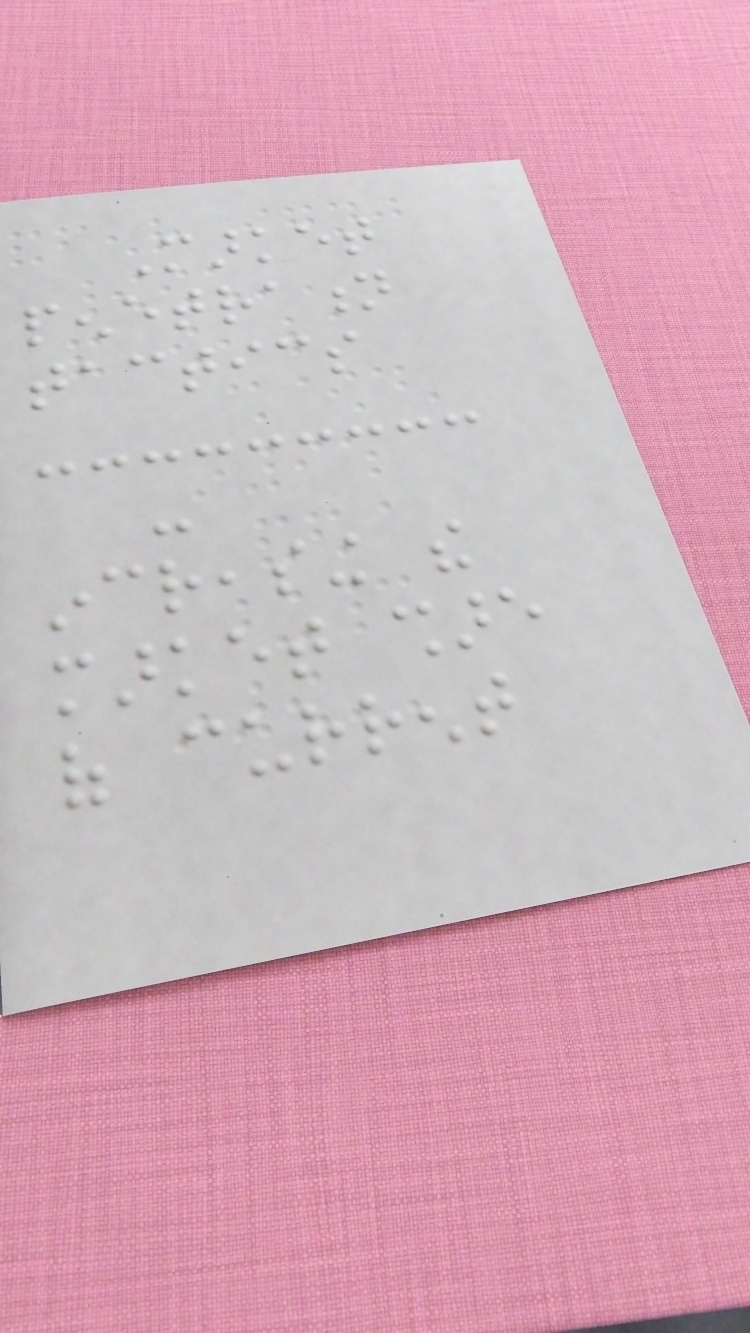Market
penetration
tactics
-
increasing the
market share
of current
